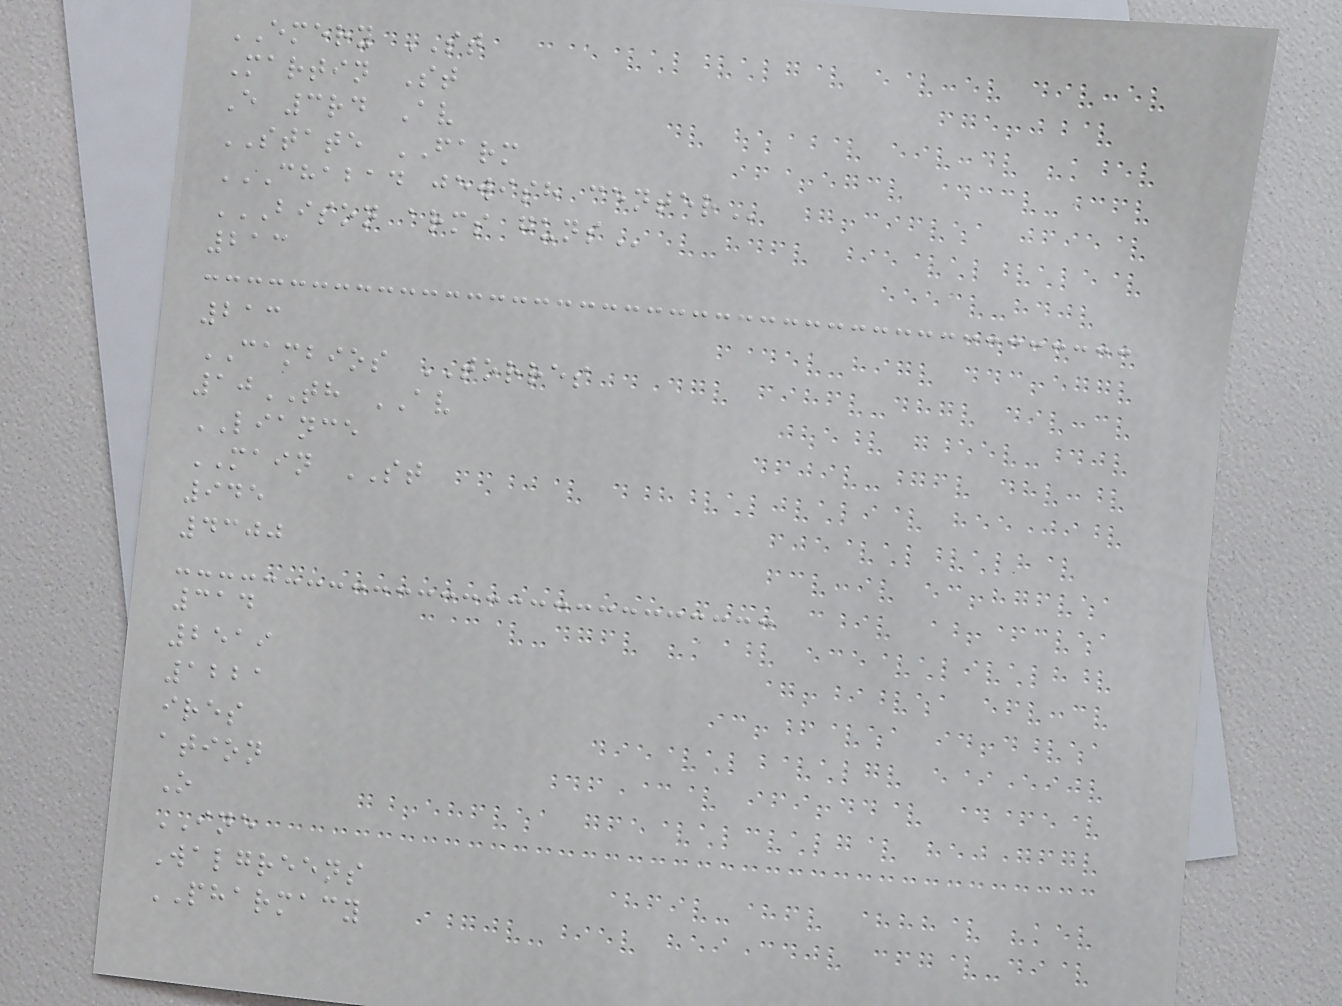EMERY ST
Martin St
E 3rd Av
STATE FARM
CHABAD JEWISH CENTER
BISON ARMS GUNS
213
213
CAMBIOS TORRES
10TH AV
LIANCE
MAIN ST
945
4300
314
2519
1221
ires
ation
O
INE
Walgreens
PHARMACY
